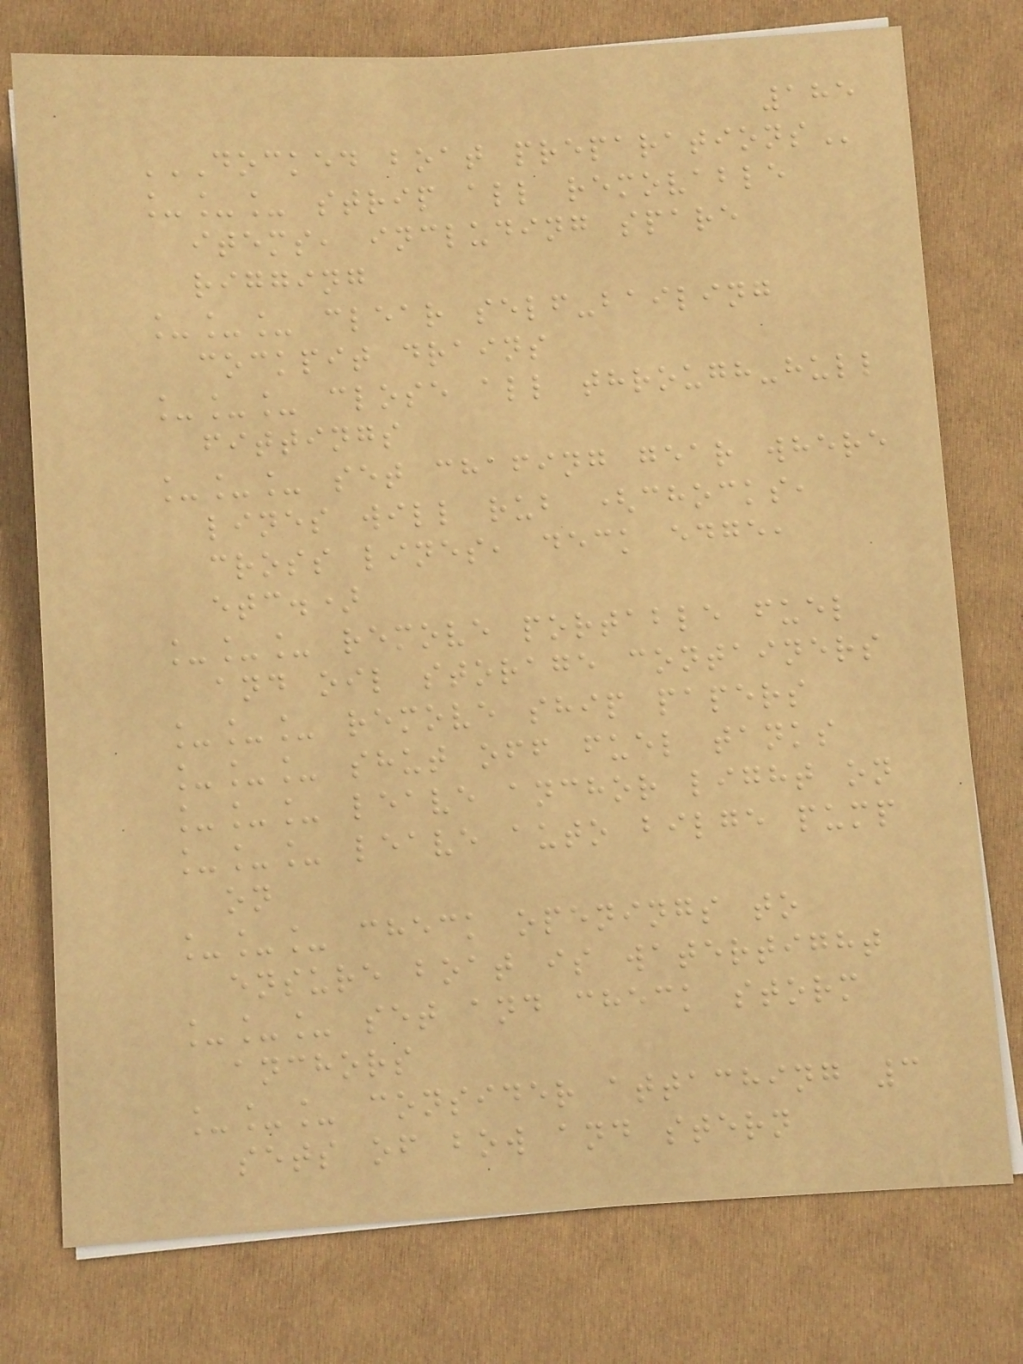185
DOCKED BOAT PREPARATIONS
___ strip all removable
items, including spare
rigging
___ clear self-bailing
cockpit drains
___ close all through-hull
fittings
___ set chafing gear where
lines will rub (chocks,
cross lines, deck edge,
etc.)
___ remove portable fuel
and oil storage containers
___ remove ship papers
___ shut off fuel tanks
___ leave anchor light on
___ leave auto bilge pump
on
___ check openings to
ensure boat is watertight
___ set and check storm
anchors
___ consider attaching 3
sets of bow and stern
